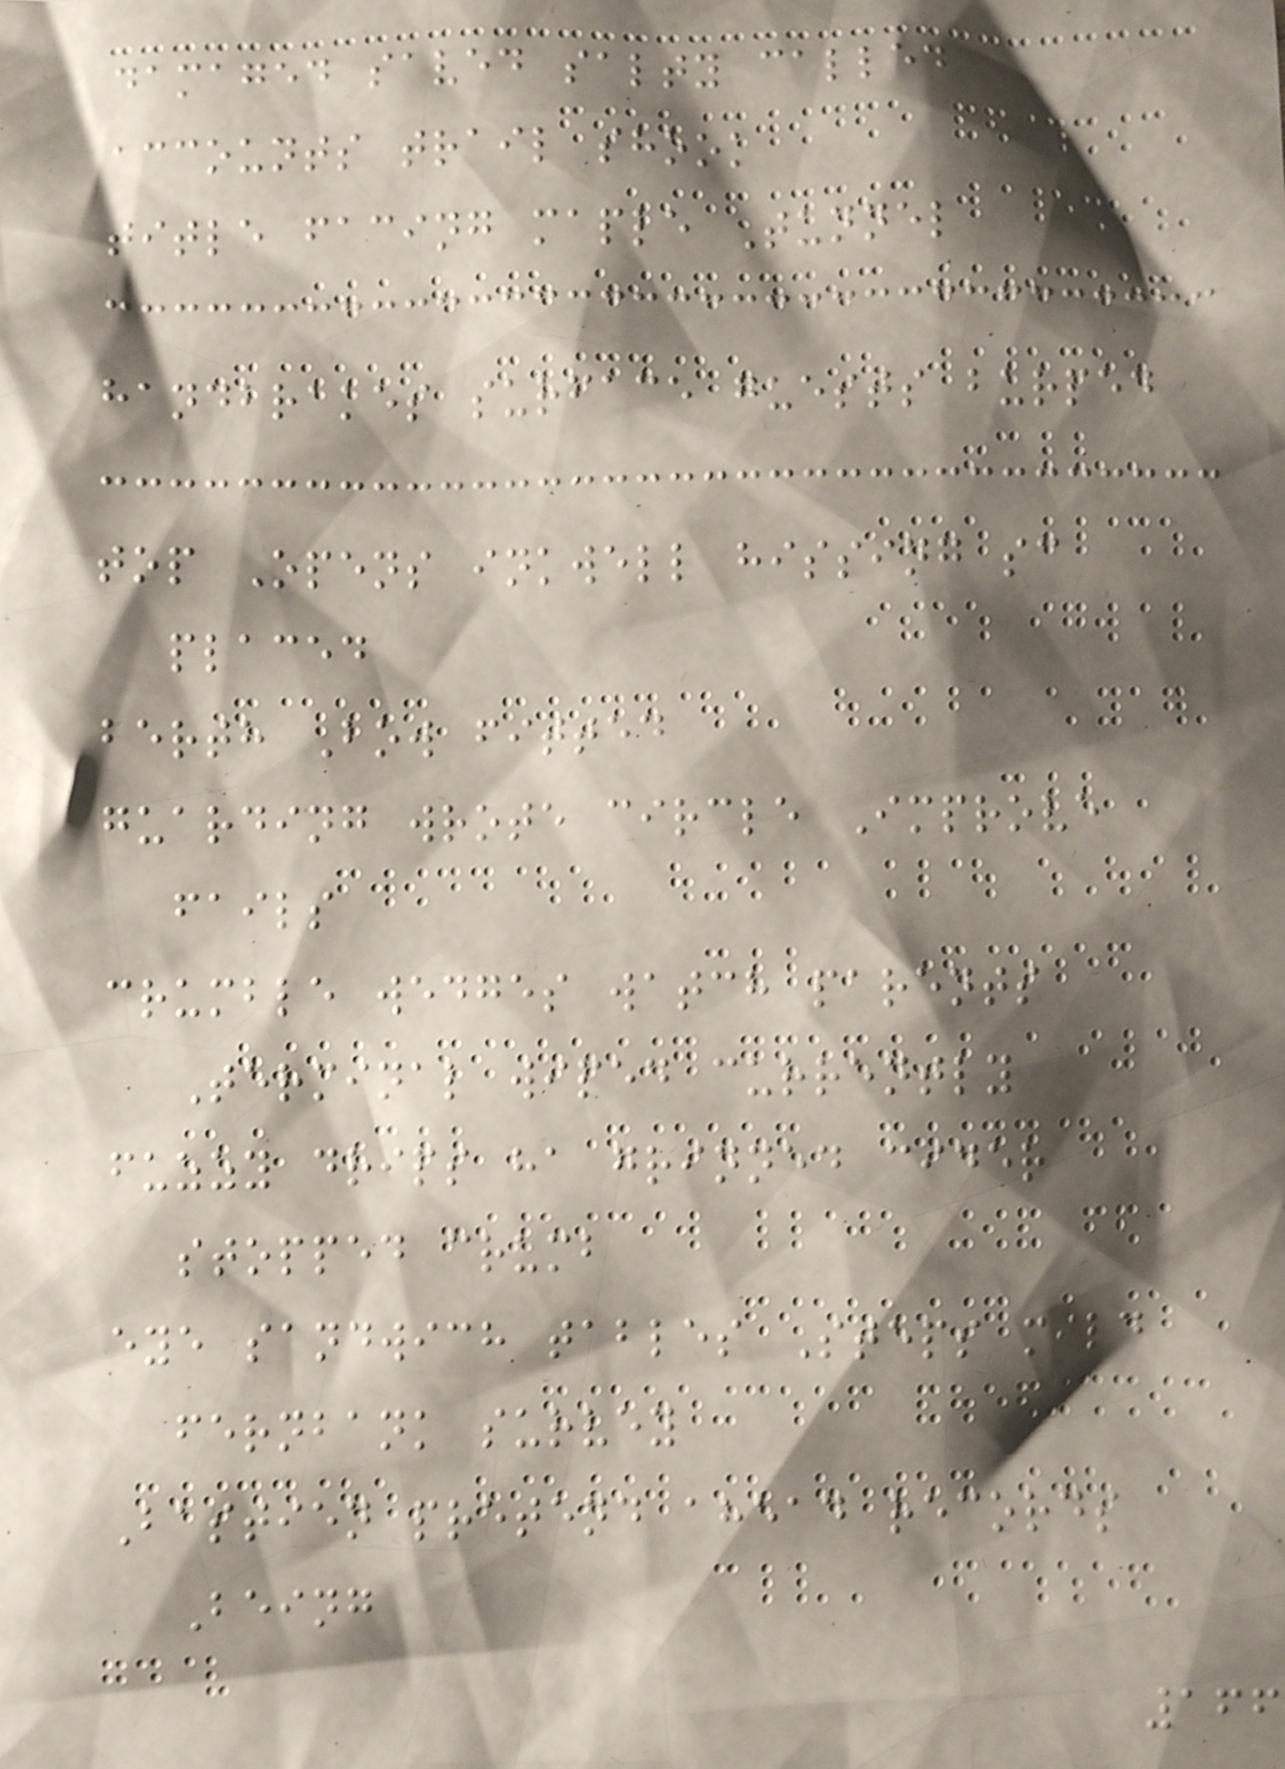damaged saved salty called
accounts trail shook
title facing maple Tunnel
handbrakes surface guests burped
top Opens inkwell hissing sc
placed
berth Bow fitted
guarding wrote circle Improve
fails
crumble wedges watch parents
Terminal wiped currently
fuzzy drips ha grinned cider
stopped crumb
eye sandwich tables Steps mild
fernbank survey
Bastien pretend ahead records
Being
166
